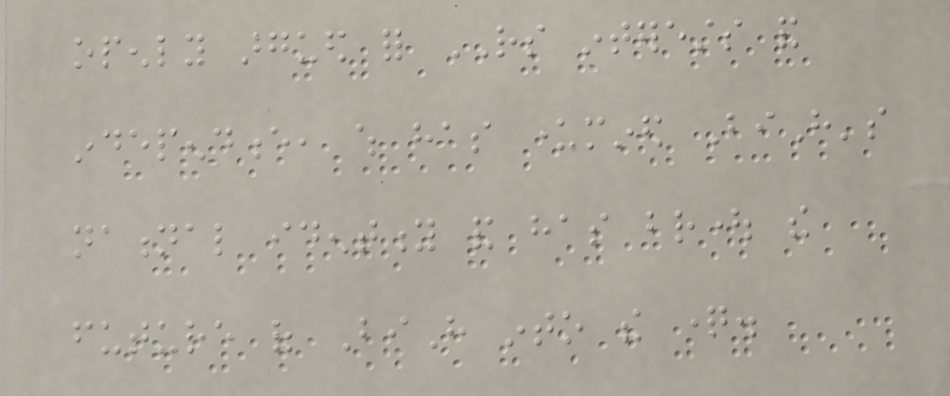openly argued for RS interests and
independence, which has undermined BiH's
national identity and has brought the
future of BiH into the question.
